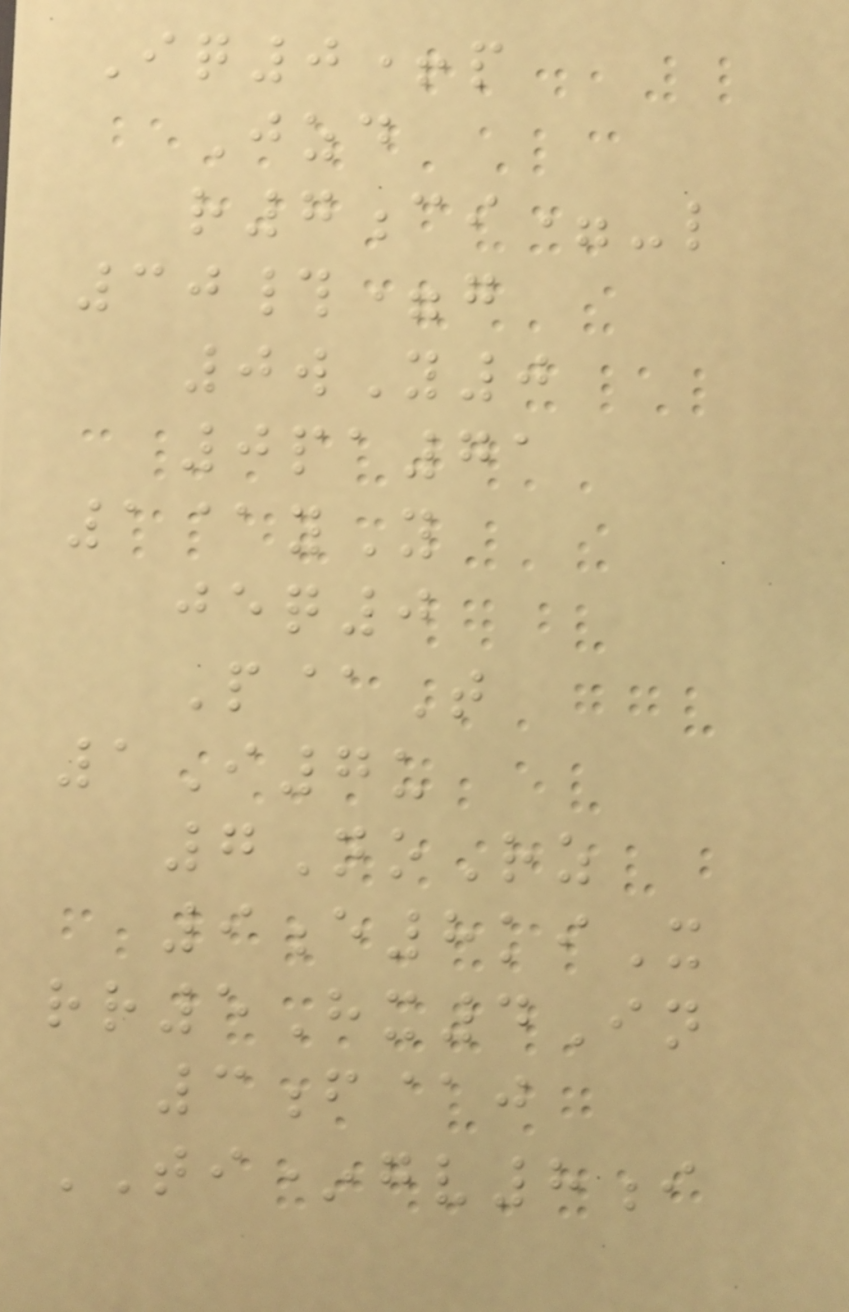Iq0+p
Jzd
r7ci=-l
30#=g
0wY0
0pa71
1@yY
jeq0
P@T
1I7u
7NoRz
9e8kiX
rr5Hx4In
3f@j
TI*gv8i
